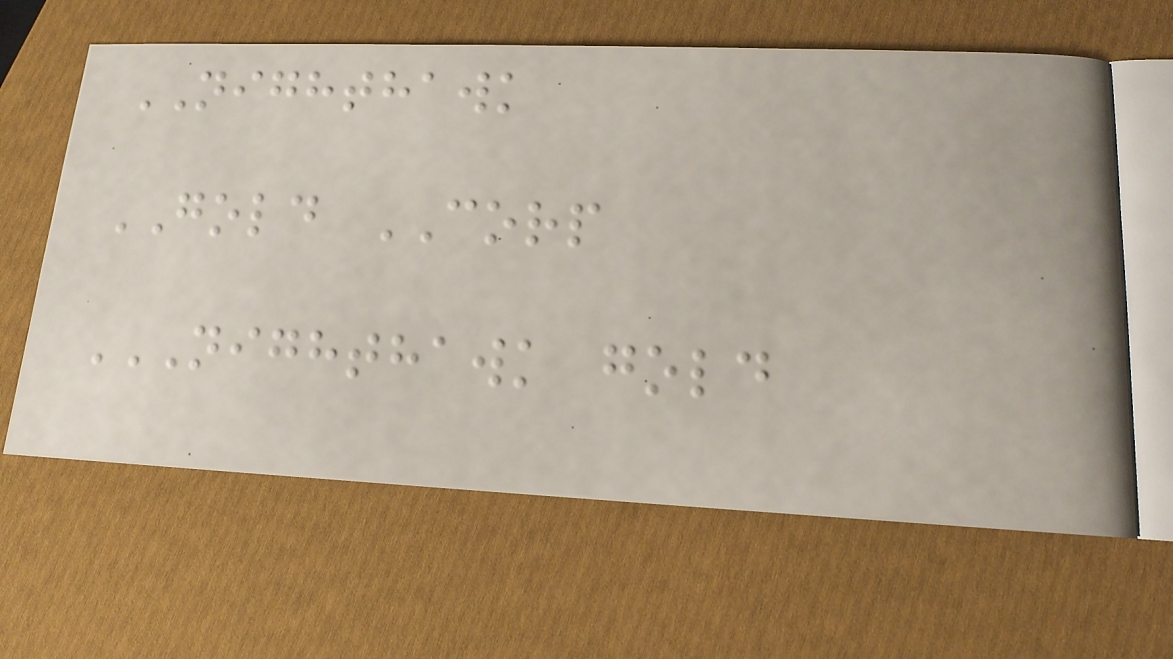NIGHTHAWK
GOLD CORP
NIGHTHAWK GOLD
